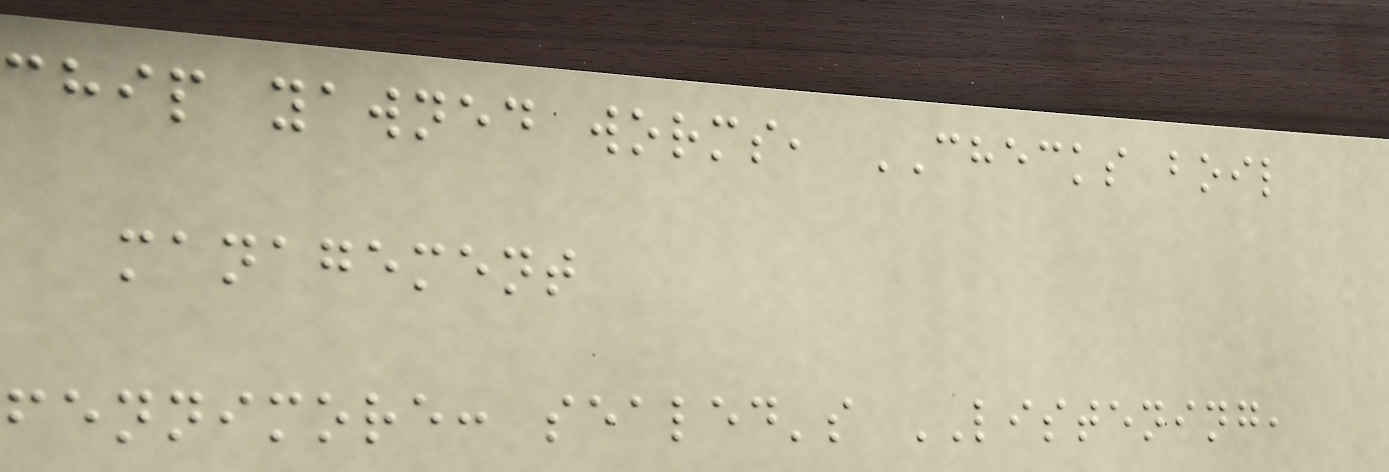chip yawned worms, CHECKS boil
management
fennimore: sealed's LISTENING,
